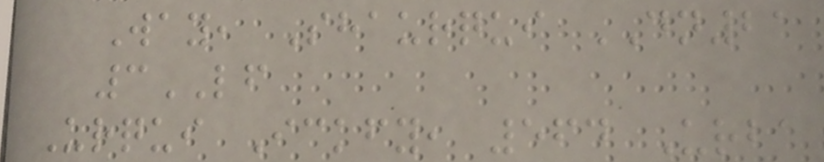Way, Shaurqui DN21
3LF
Urqui Ickfy, 564 Urba
